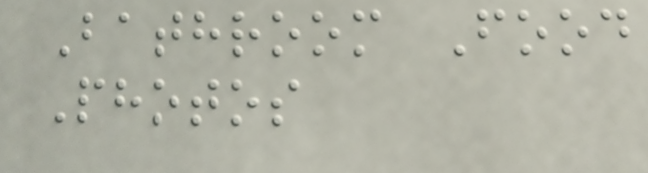Bathroom Food
Photos
